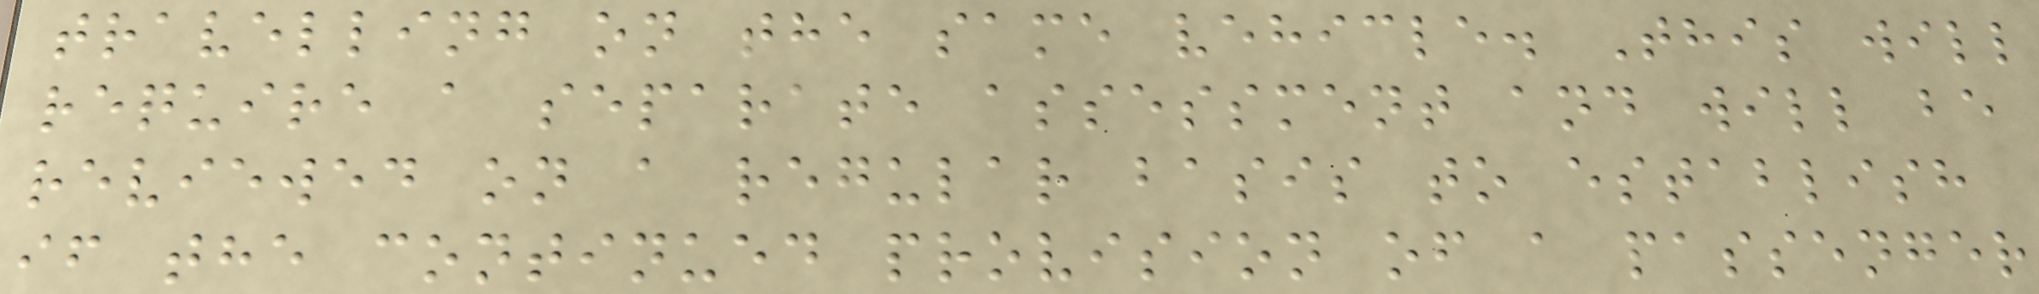travelling on the same vehicle. This will
require a separate assessment and will be
reviewed on a regular basis to establish
if the continued provision of a passenger
